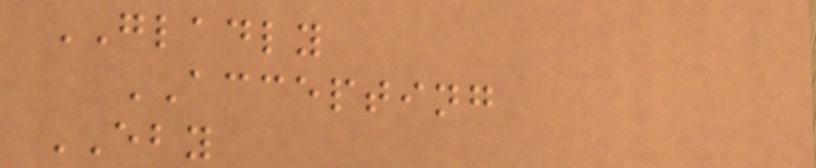GLADLY
ACCEPTING
EBY
